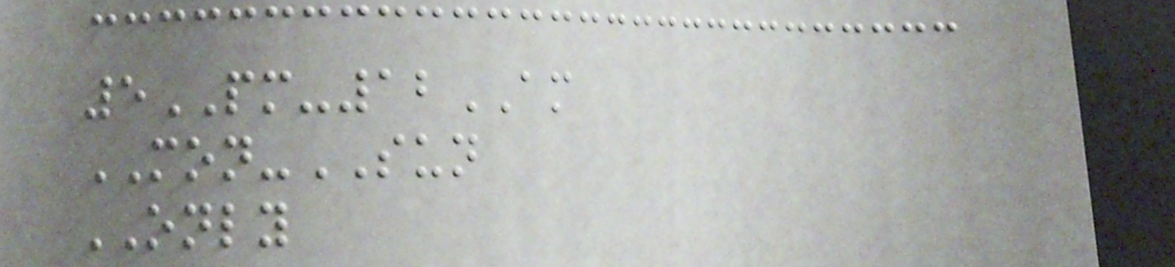5PM-12AM
MON-SUN
ONLY
